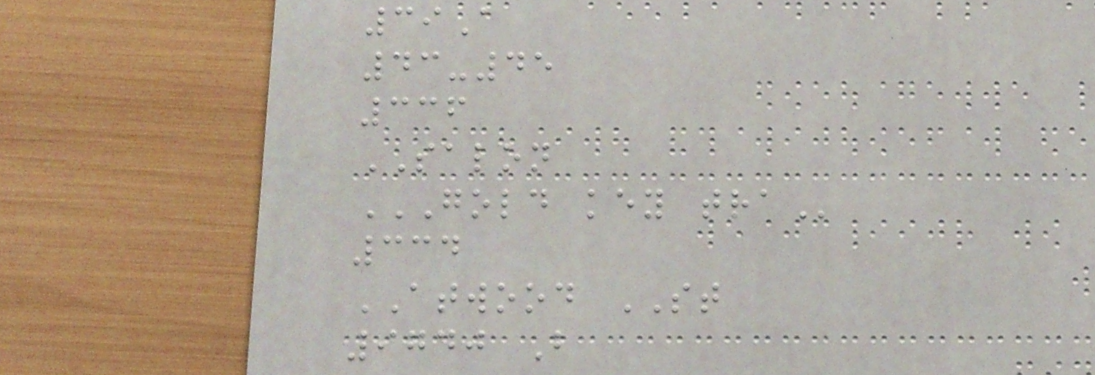39A
43-45
336
SALON
GOLD KEY TRA
334
ATWOOD ST
9740 B
